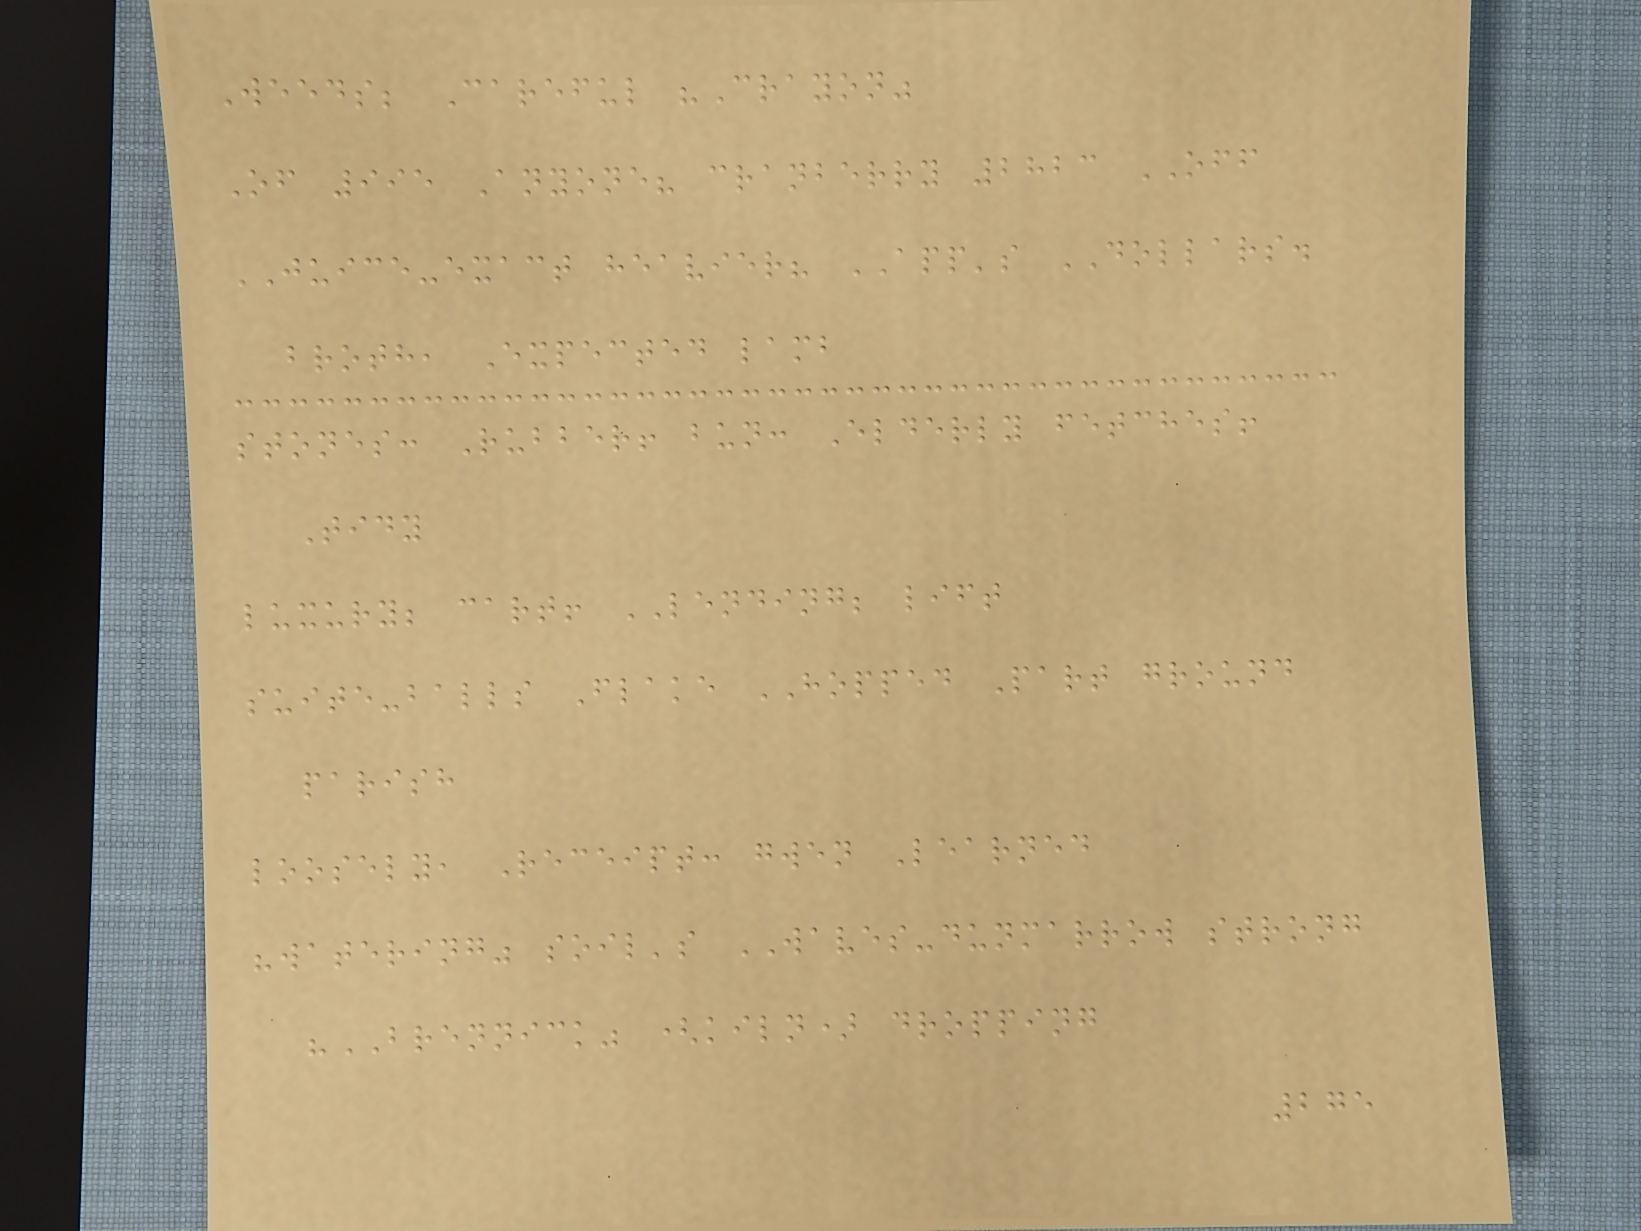Weeds; Careful "Crayon"
Of 995 Anyone? cranberry 2823 OFF
JUICE-exact heavier? APP's DOLLARS.
broth, Expected lamb
stones: Rubber! bun: Elderly fetches!
Tidy
luxury; cart! LENDING; lift
suite-balls Flake HOPPED Part ground
parish
loosely, Receipt: gwen Learned
"watering" soil's WAVES-dunmarrow strong
"BRENNICK" (kiln) dropping
275
